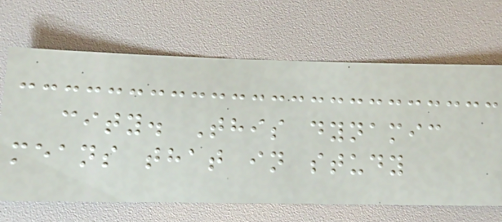city. This dynamic
means that in study
